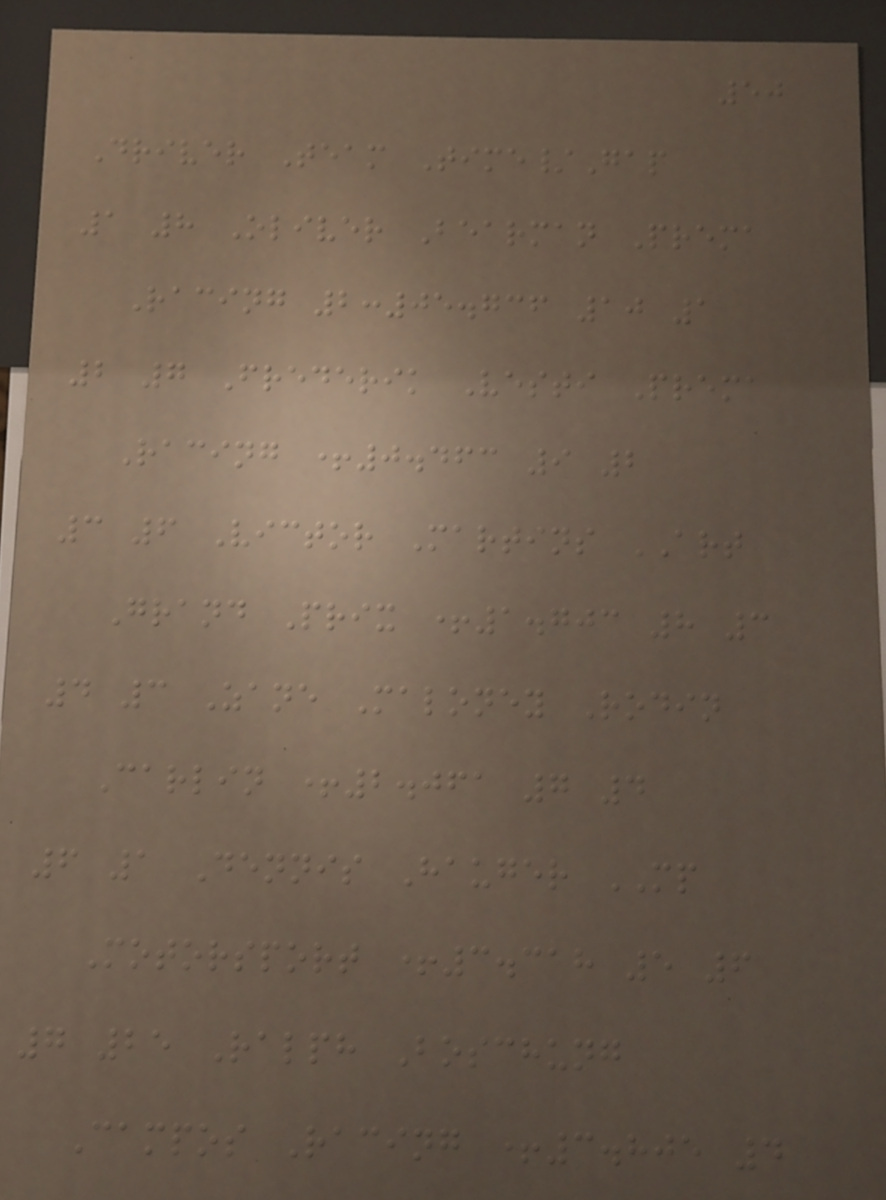50
Driver Team Time/Gap
1 8 Oliver Bearman Prema
Racing 2:05.736 10 1
2 7 Frederik Vesti Prema
Racing +0.463 9 2
3 6 Victor Martins ART
Grand Prix +1.703 8 3
4 3 Zane Maloney Rodin
Carlin +2.061 7 4
6 1 Dennis Hauger MP
Motorsport +3.318 5 6
7 25 Ralph Boschung
Campos Racing +3.805 4
